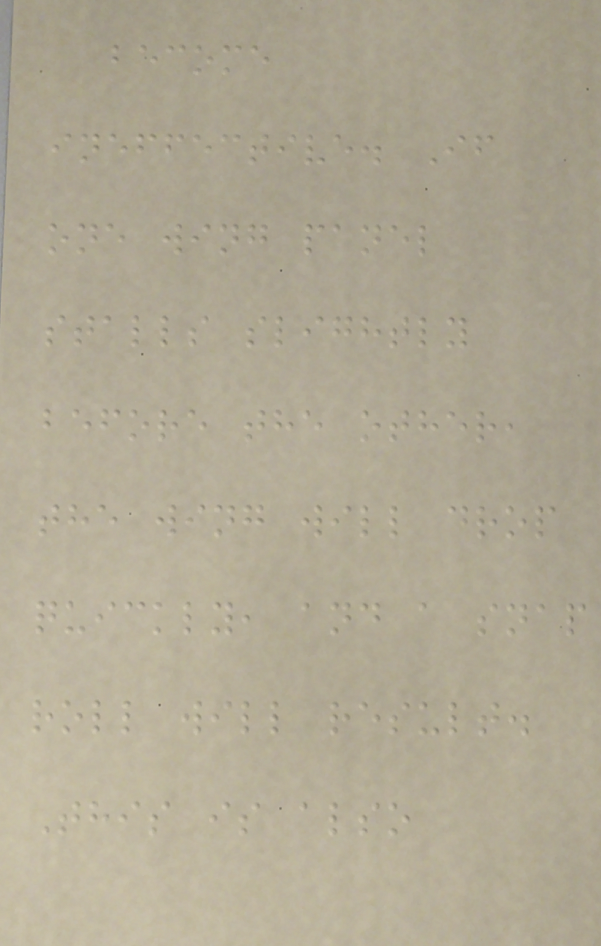become
ineffective. If
one wing panel
stalls slightly
before the other,
the wing will drop
quickly, and a snap
roll will result.
This is also
